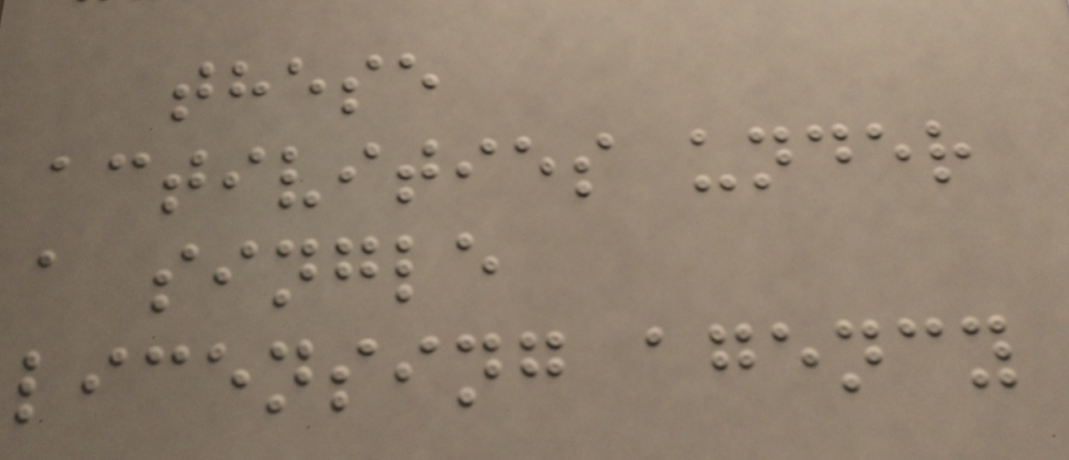these
activities under
a single
licensing agency
